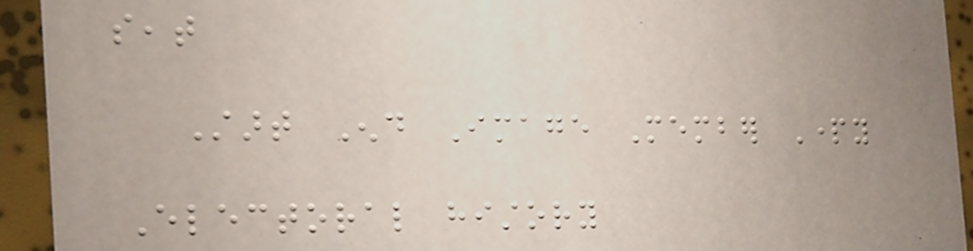seat
Start End Image Member Party
Electoral history
